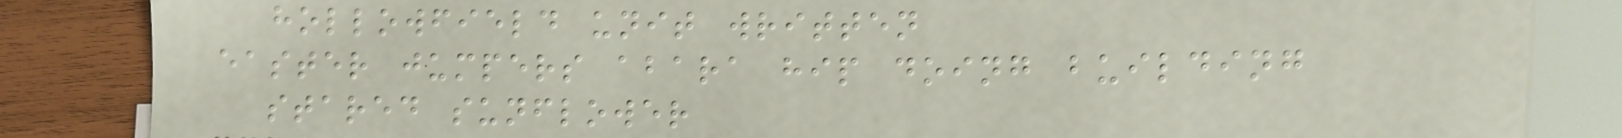hollowfield unit written
easter jumpers abara hip doing building
stared sunflower
